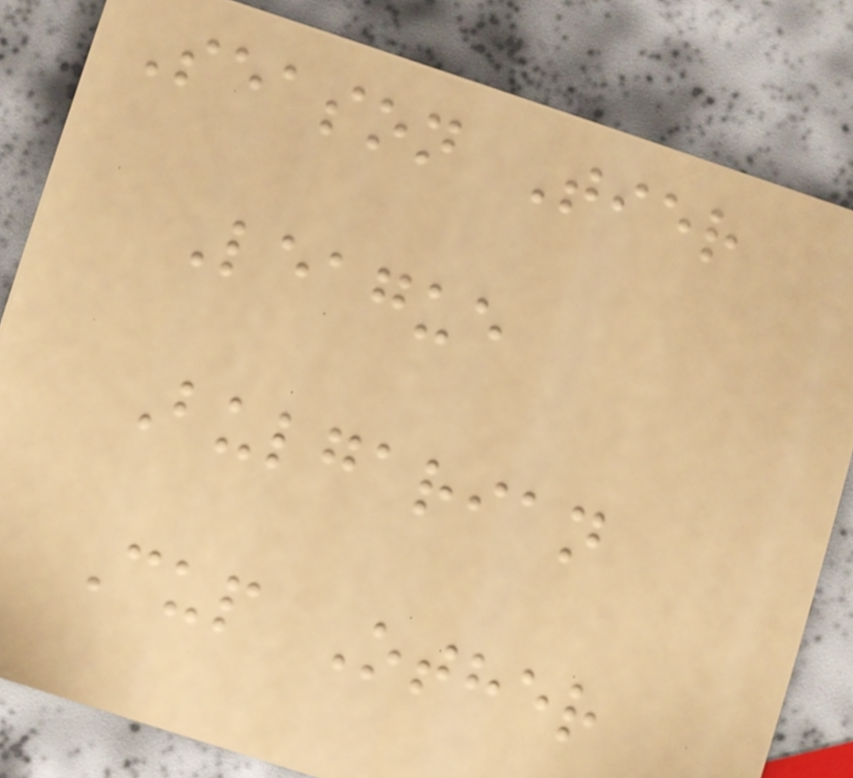Season Tier
League
Bulgarian
Cup Other
